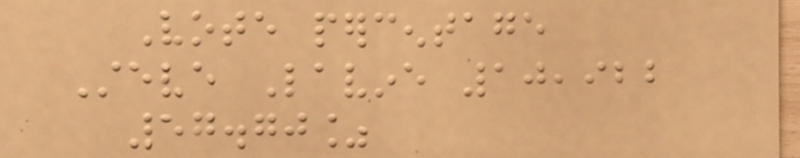Vote percentage
Steve Lavine 10,922
57.70%
